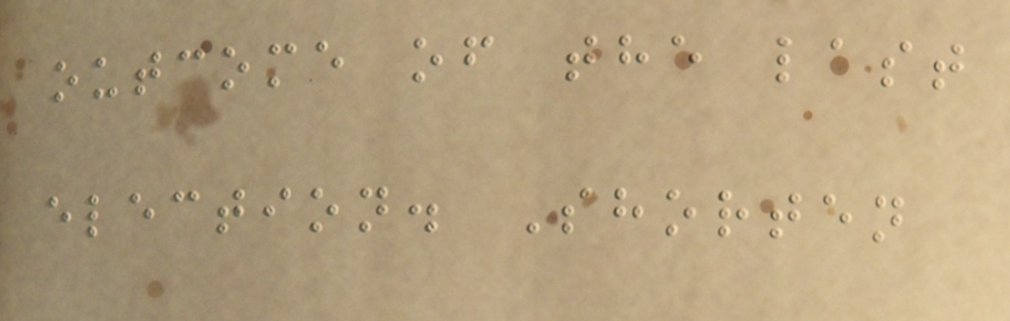outcome of the last
election. Shorten
